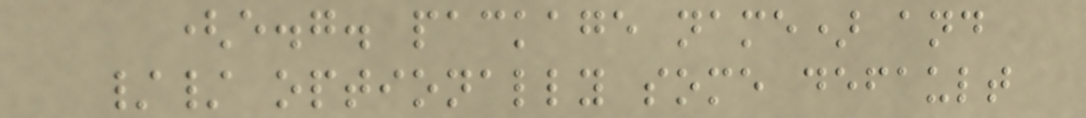(e.g. package name) and
// optionally some default
